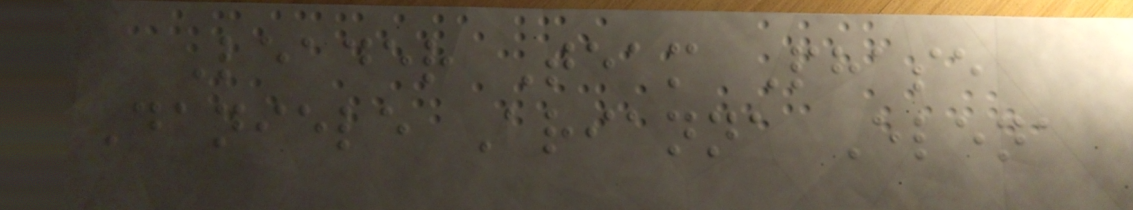Leader Team Phase
Daniele Arianna Elena
